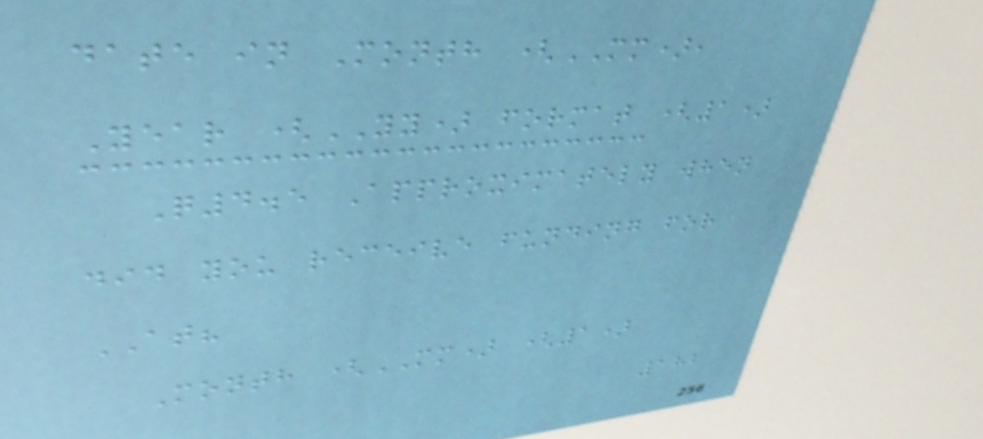date in Month (MM),
Year (YY) format (1)
Q4.5 Approximately when
did you receive funding for
AT?
Month (MM) (1)
182
